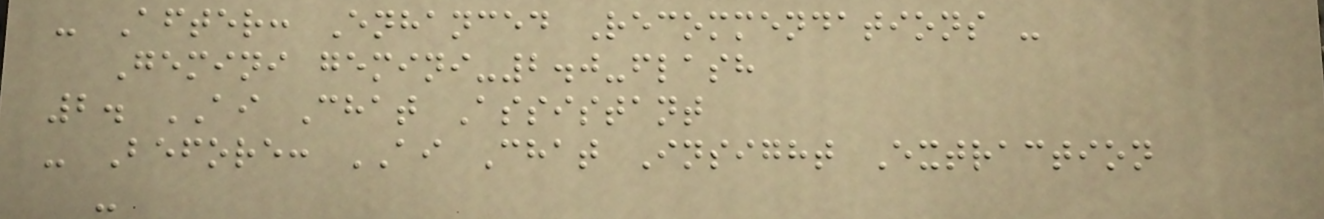- After: Enhanced Recommendations -
Gemini gemini-2.0-flash
2. AI Chat Assistant
- Before: AI Chat Insight Extraction
-
